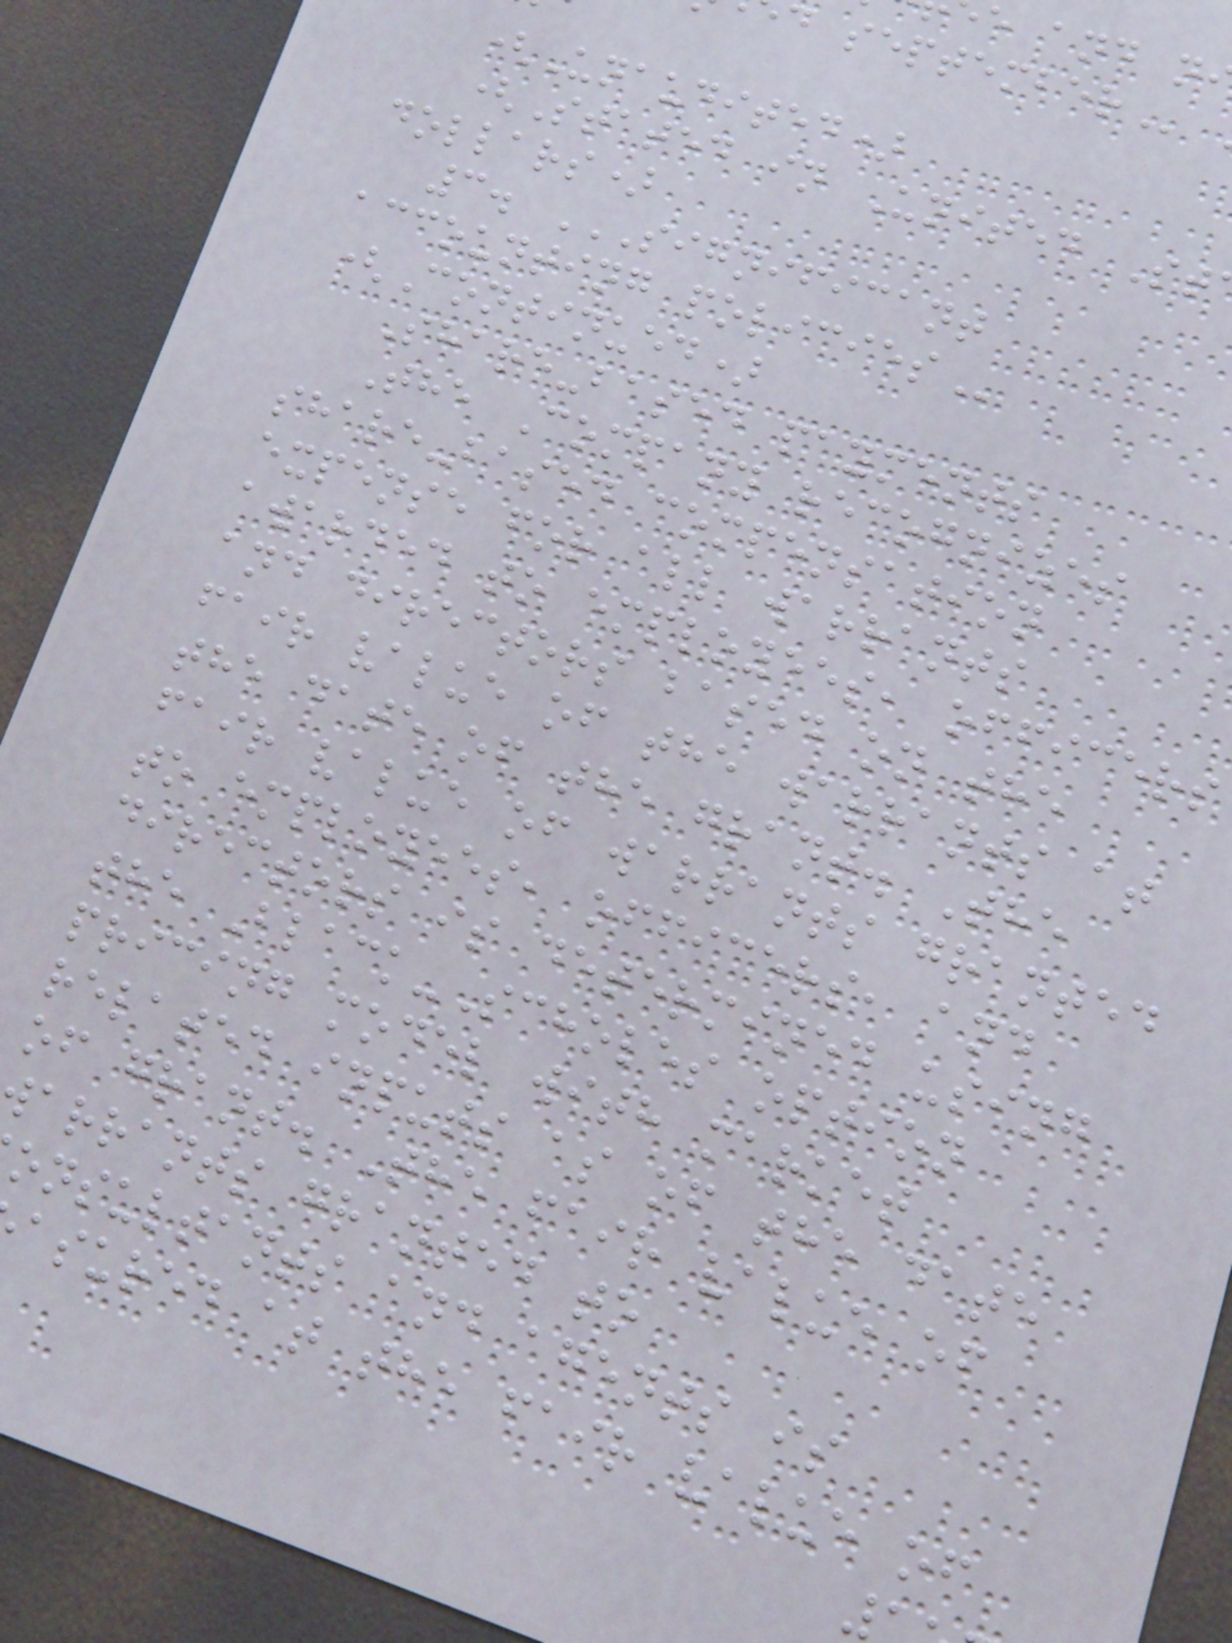(Unaudited)
(Stated in United St
dollars)
3. SIGNIFICANT
accounting
(Continued)
Share-based payments
The Company recognizes
share-based compensation
expense for all warrants
awarded to employees, officers
and directors based on the
fair value of the warrants at
the date of the grant. The
fair value of warrants granted
to employees, officers, and
directors is determined using
the Black-Scholes option
pricing model with market
related inputs as of the date
of grant. The fair value of
arrants granted to
onsultants and agents is
asured at the fair value of
